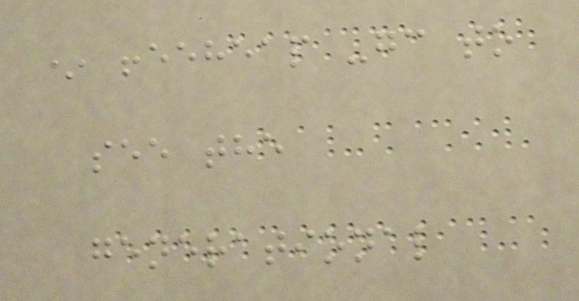* !eeheap -gc to
see the
generational
